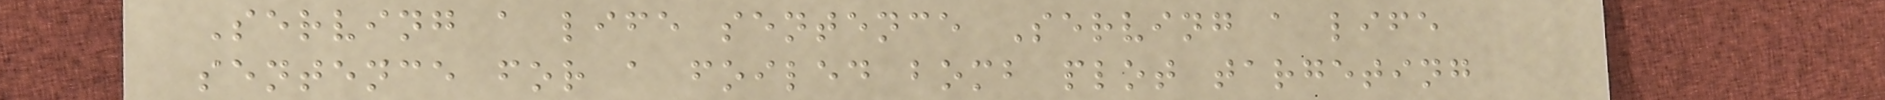Serving a life sentence Serving a life
sentence for a foiled bomb plot targeting
